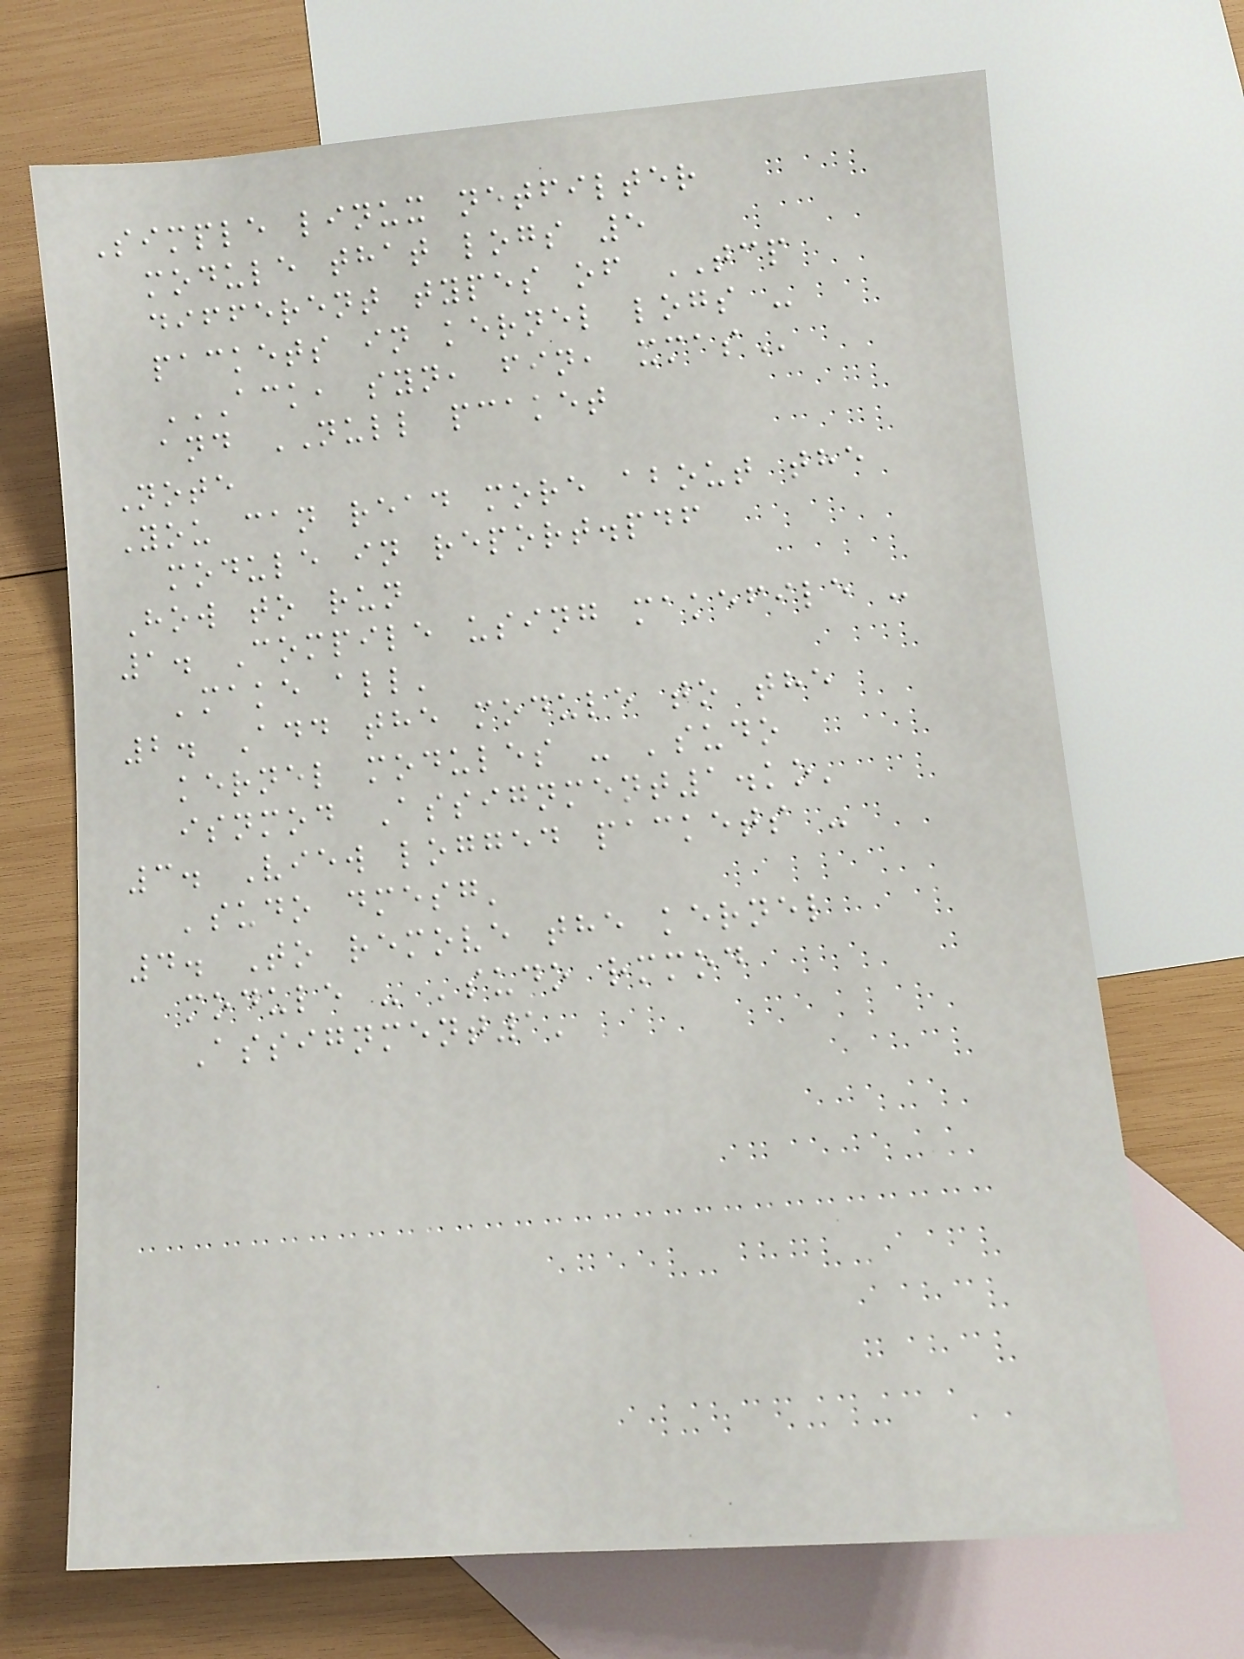Simple linux netfilter
module that logs 5
different types of TCP
packets in kernel logs -
ACK, SYN, FIN, XMAS
and NULL pcaket
Note
You can read more about the
module in report.pdf
How to run
1. Compile using makefile -
'make all'
2. Add the module to the
kernel modules - 'sudo
isnmod Assignment1.ko'
3. View logged packets -
'sudo dmesg'
4. To remove the kernel
module - 'sudo rmmod
Assignment1'
